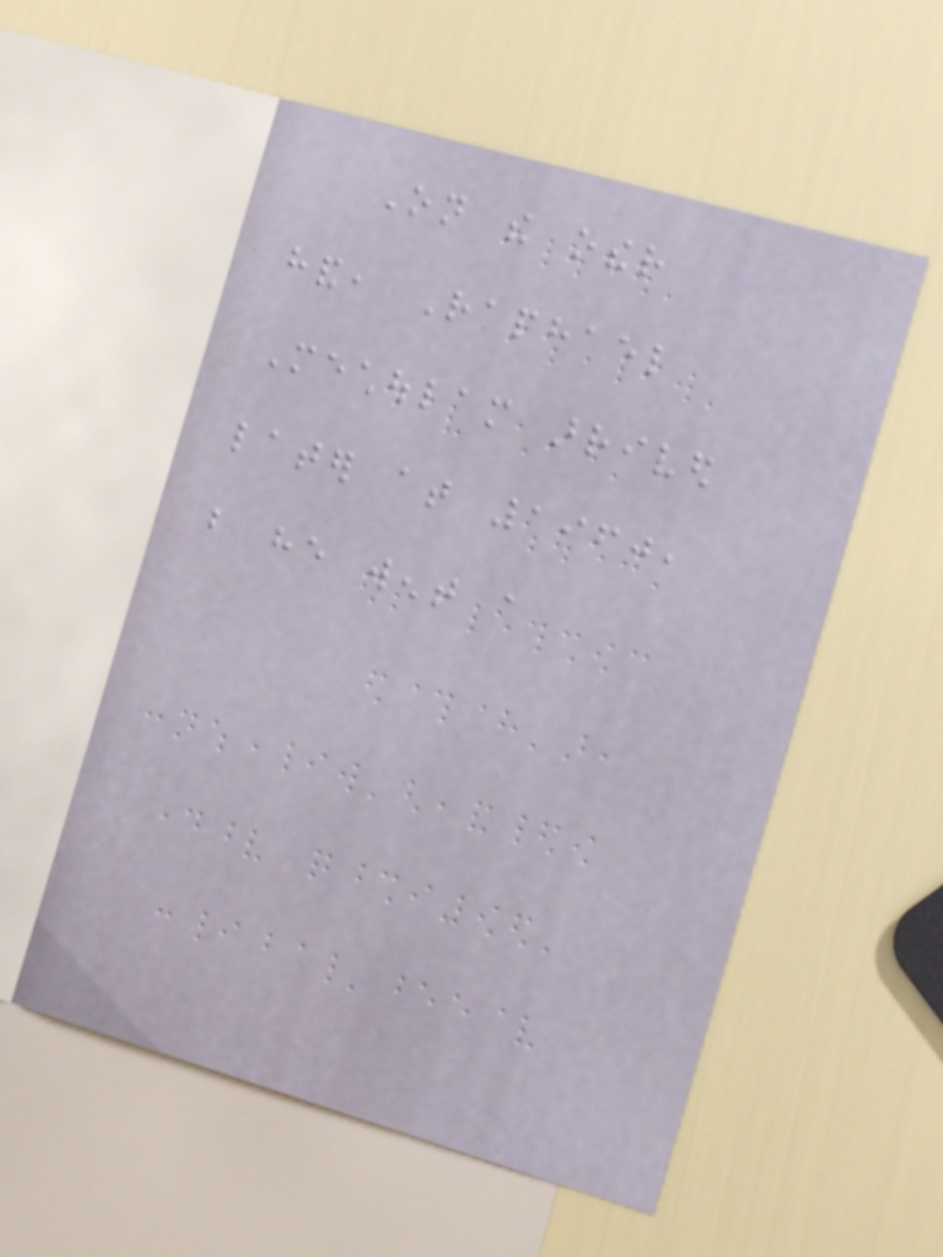On the other
hand, Raphael
Mechoulam arrived
later at 1960,
but he went a
